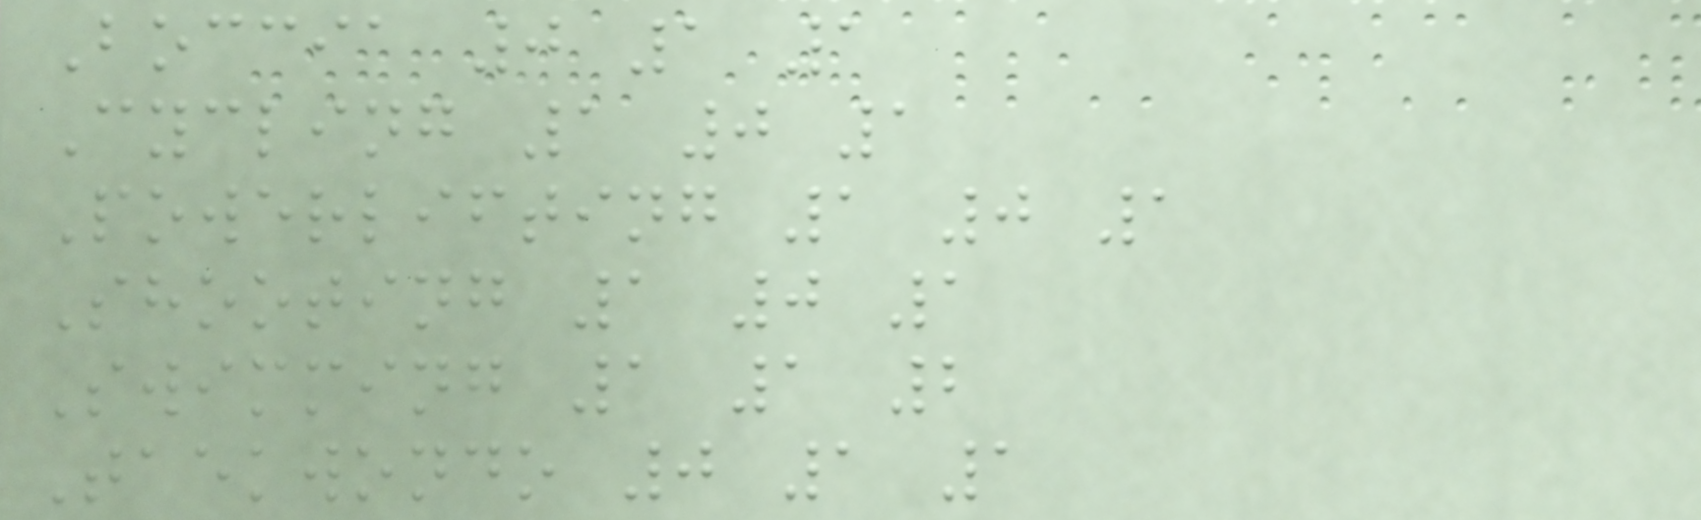Boccia 0 1 1
Cycling 1 0 1
Powerlifting 1 0 1
Shooting 1 0 1
Swimming 1 1 2
Taekwondo 0 1 1
